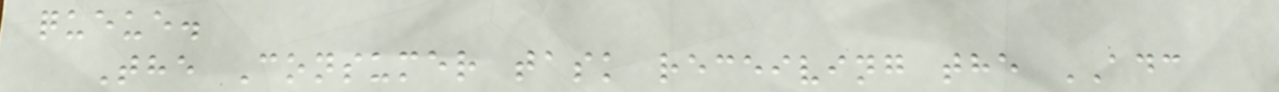queue.
The Consumer task receiving the ADC
